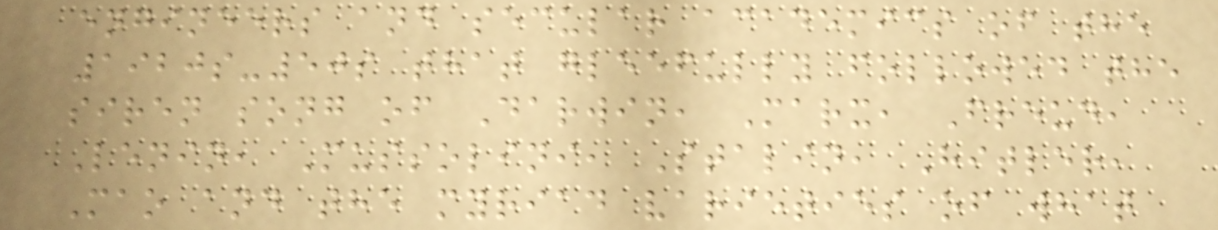engineers and secular academics of the
1920s-50s that gleefully followed the
siren song of Darwin, Marx, Freud,
Lenin, Mussolini, Stalin, Hitler,
Mao and the myriad varieties of what
